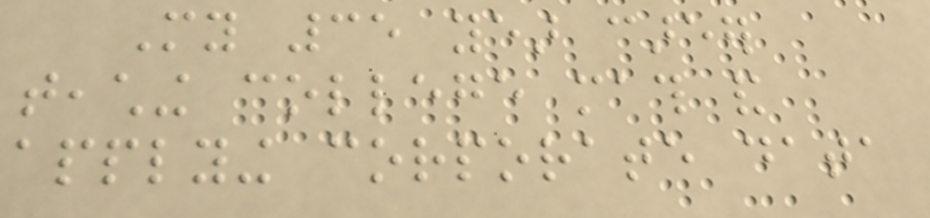My 35 year career
teaching college math and
applying corporate data
